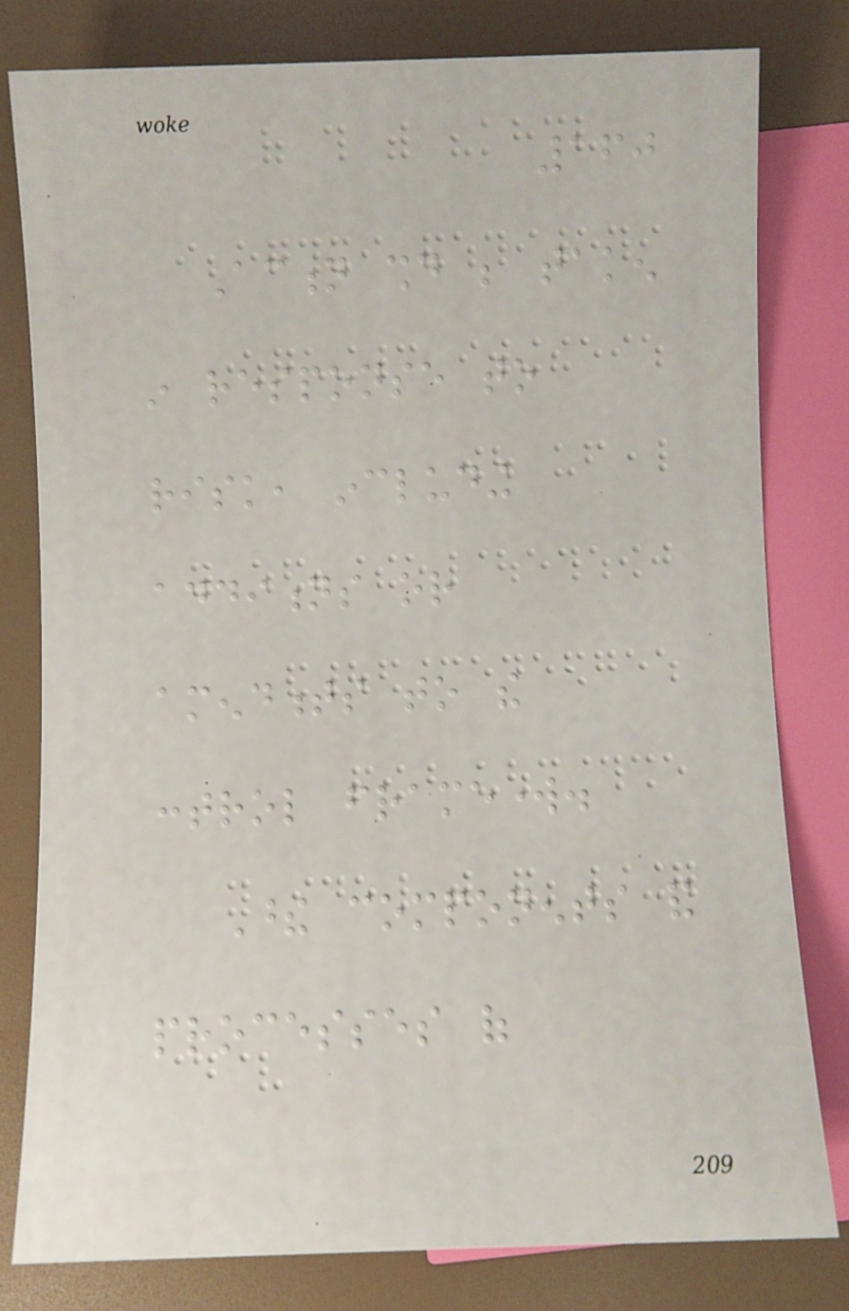160
Action should be taken
in response to
risk, including
additions or
amendments to the
control framework.
These components and
processes of
